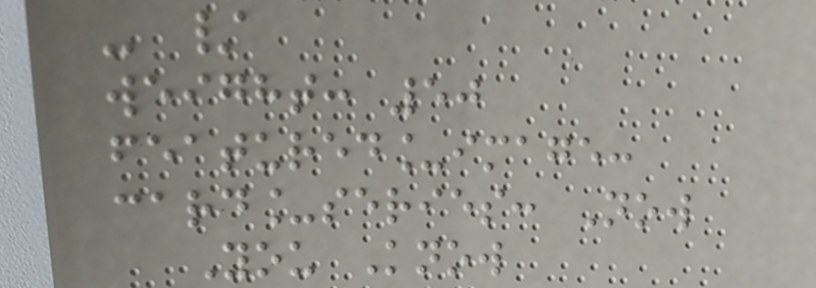- /
weight: 50
featured_image:
card_series: Now
You Know
